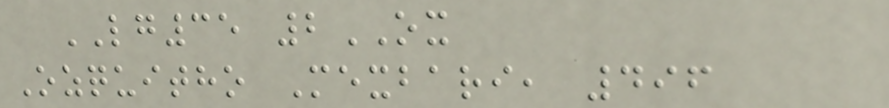LG35 2OX
Ozquitho Mexbari, 496
